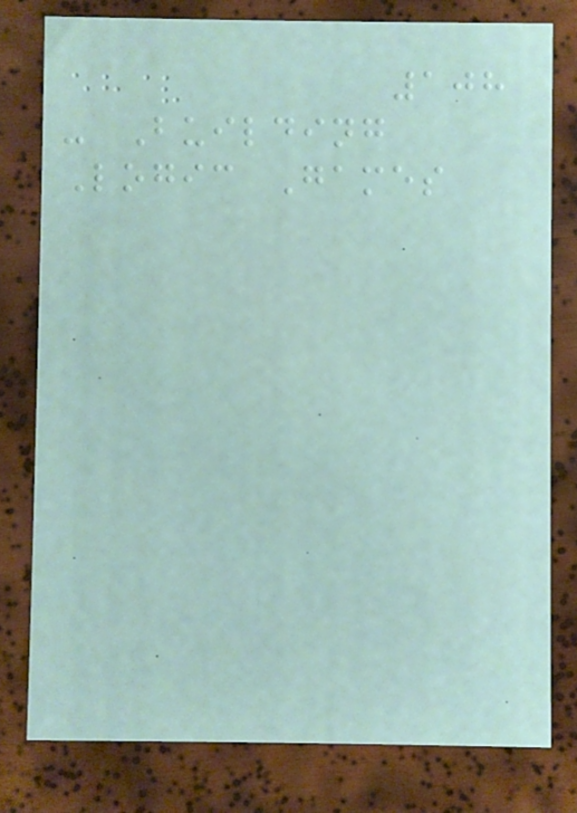108
- Building
Logic Games
